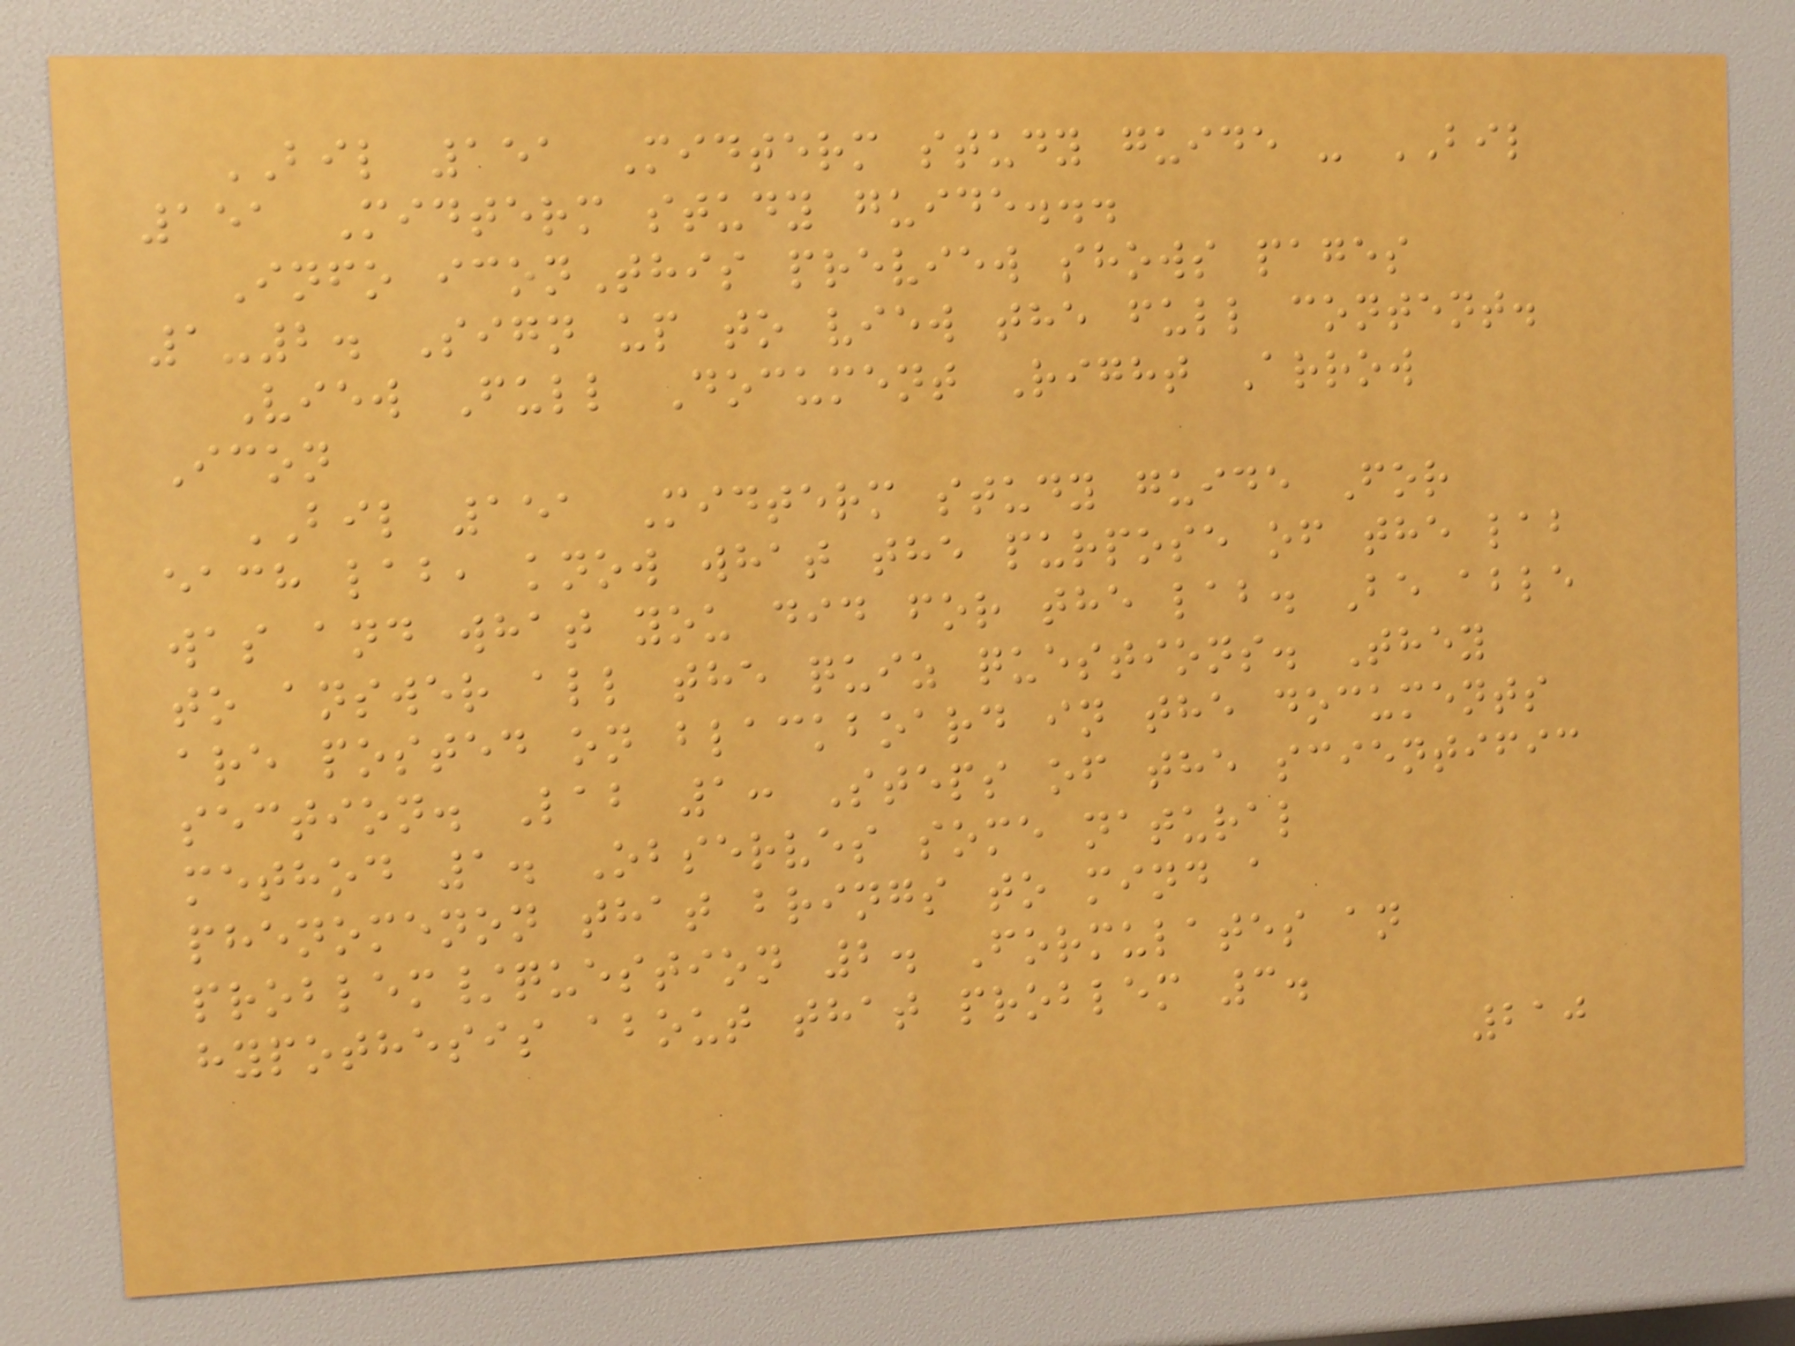BIL 151 Midterm study guide - BIL
151 Midterm study guide...
Info iconThis preview shows pages
1-2. Sign up to view the full content.
View Full Document Right Arrow
Icon
BIL 151 Midterm study guide For
each lab, know what the purpose of the lab
was and what you did for the lab. Be able
to answer all the quiz questions. They
are posted on blackboard in the documents
section. Lab 1: Steps of the scientific
method 1. Observes some natural
phenomenon that brings to mind a
problem/question 2. Formulates an
hypothesis about that problem 3.
210
